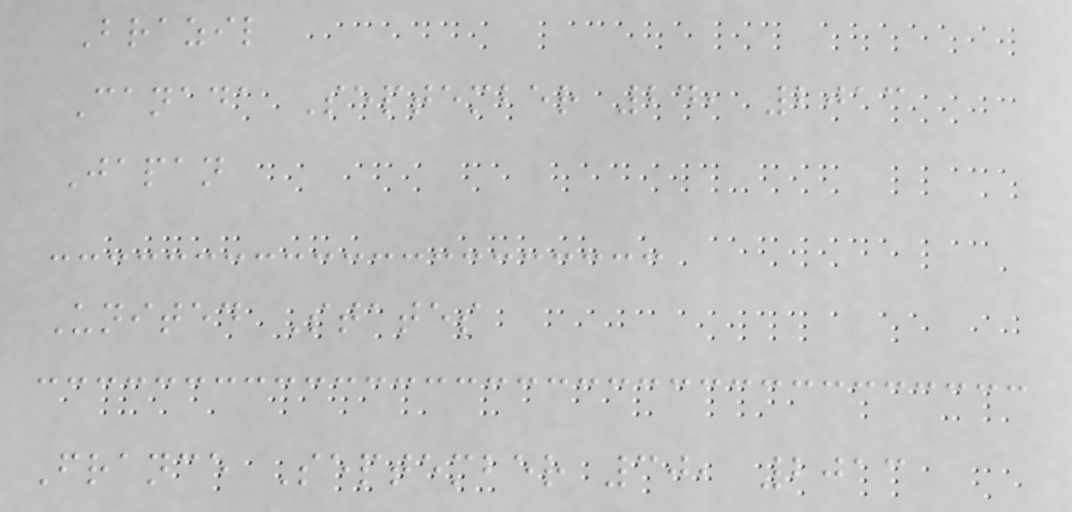Brazil
Canada September 24, 2013
Japan
United States
France September 30, 2013
